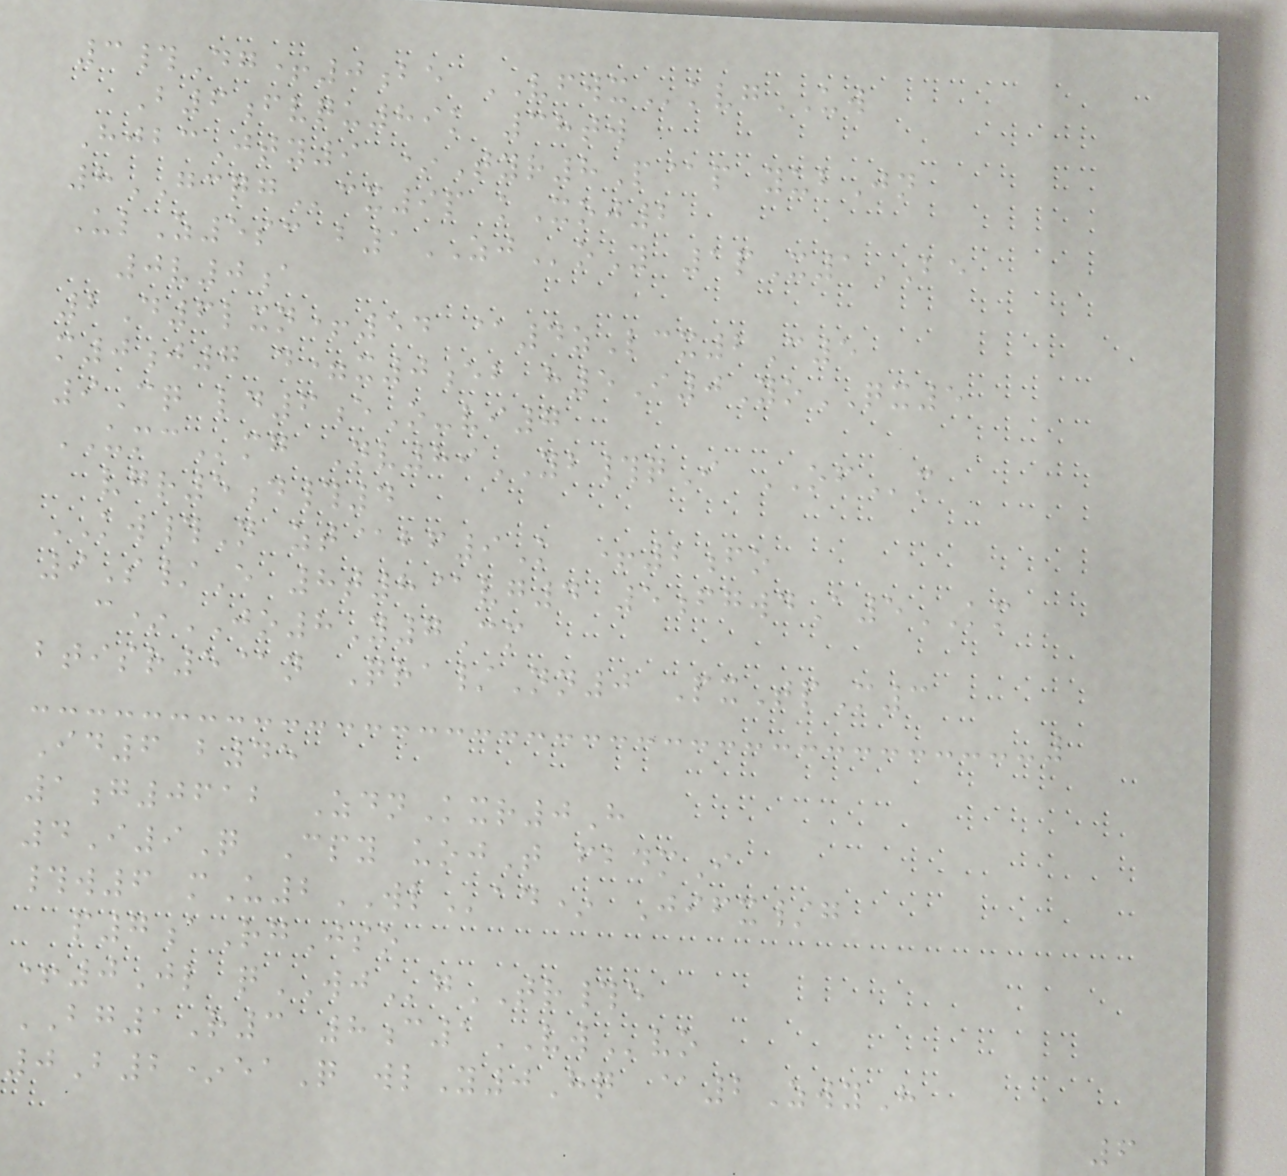3#Dg+0be VFWXkvgUW
B6fvqu89k 38tw
HjbcJty9 *Tyr8P@p yubJn
8GCQGcx9p kXoj2
UlZ5sc b1ZJoY 1pX1BE
0v0a
2D6lxn+54 @4zLcx2C5
m0j7 d=x0eb h5I0YoQX5
9Cq ld6eO-vi7
UMCmg Nv89YB#qI OFm
vgr5d#4
KW#N zt@bf9K +2fo
9S/E 8t8@vg4 5fgwdA5KM
c*JO8Y7Cm
btisr5@n Qra/Nn0 PxTpM3
Id6 b45
1g0612 ZdnKxr0H
4I9Q Cpy uojT fbdmI
#w6 mU2WLad* Jifx/g
p7aRgJso
+0Jl qWJgTR#e
BG1R3 8c1VWvo
0B2*eaQ wlY0Hq @2ZwyH
6
